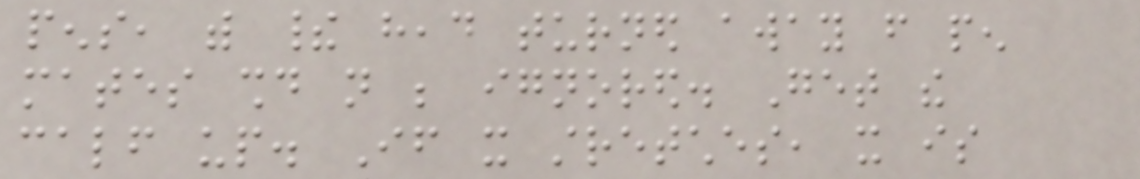pens, with their head turned away from pen
mates should not be ignored. Get the
calf up. If it stretches, it is
